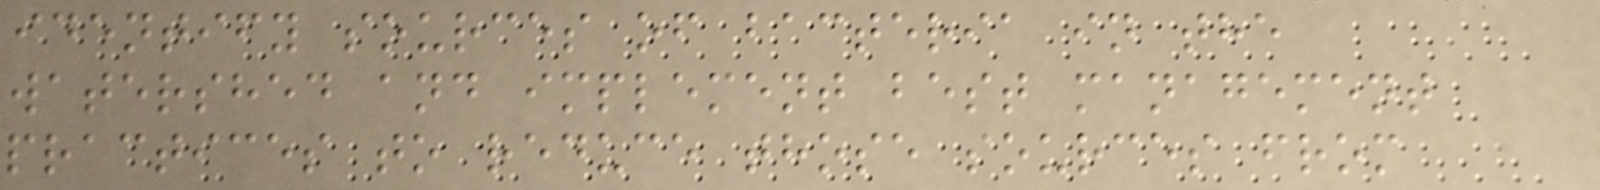identify sources of bacteria in the
watershed and implement best management
practices to reduce those sources from
